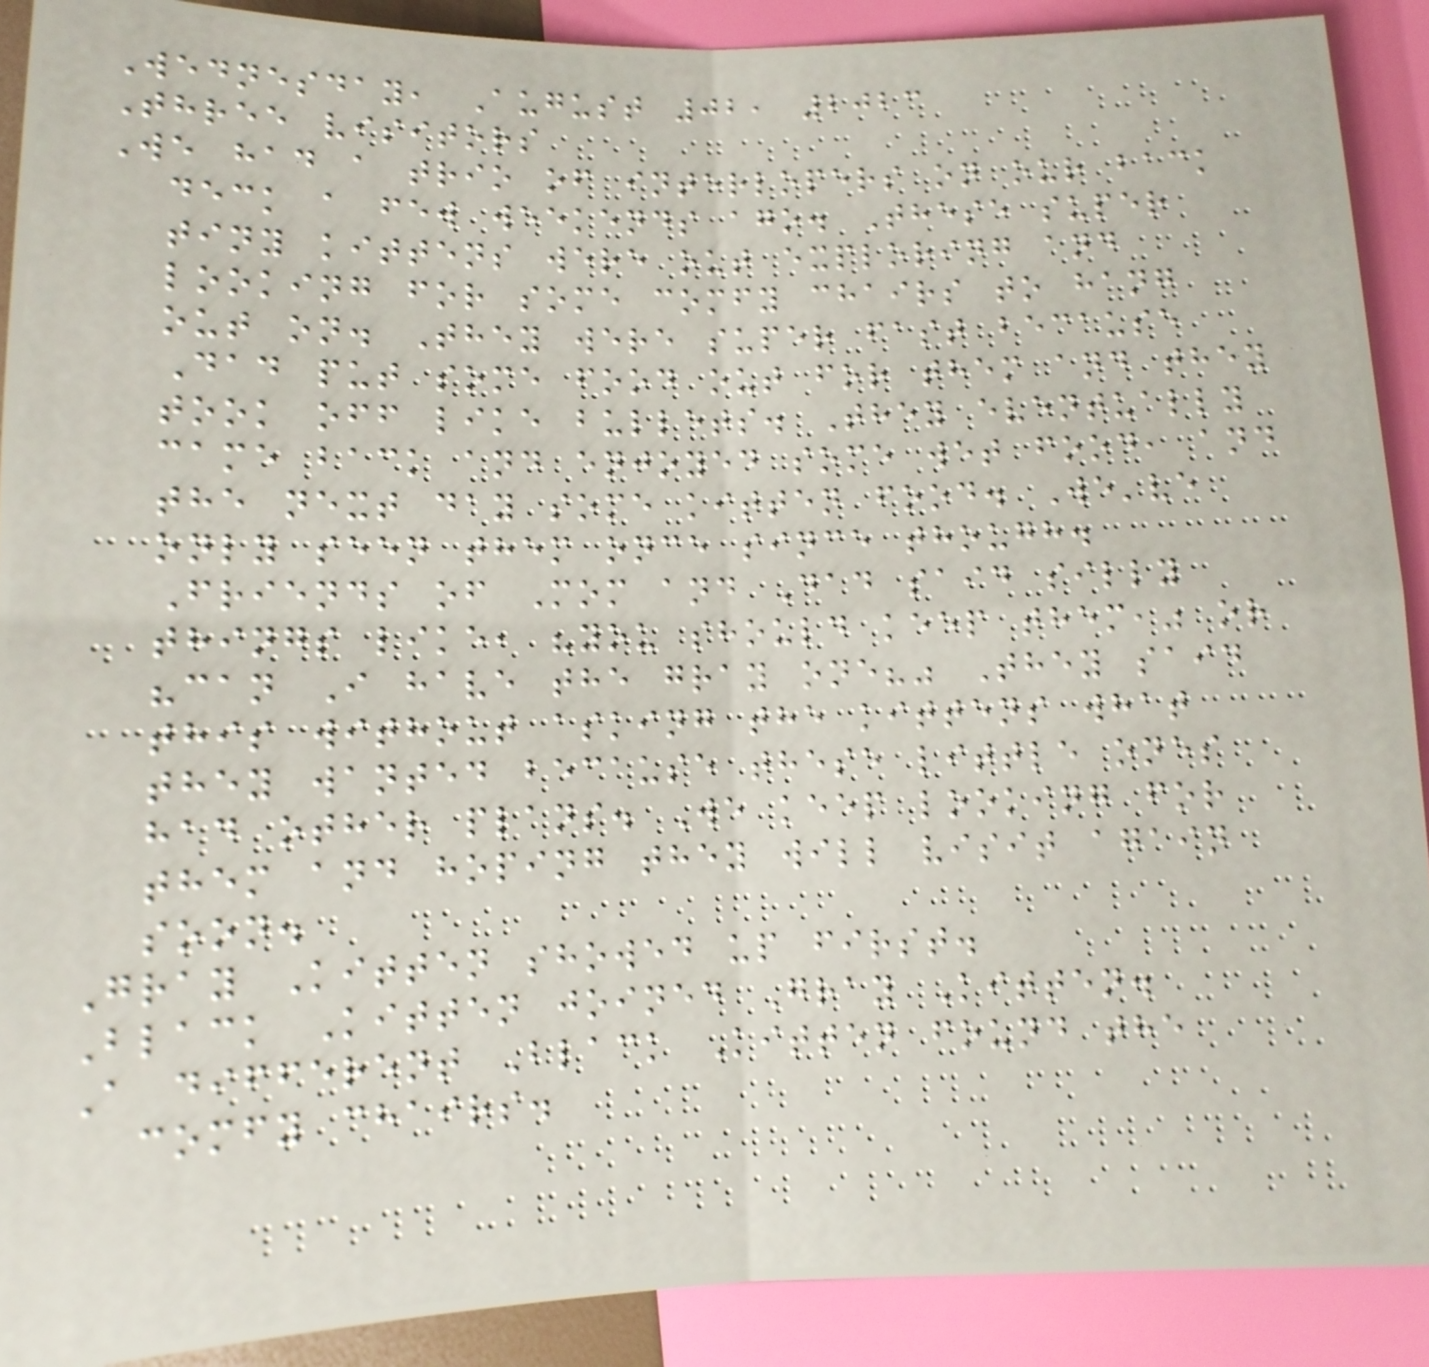Wednesday, August 02, 2023
Three visitors
We had a trio of interlopers on our back
deck a few weekends ago. These super
tiny kittens were out exploring and
looking for some comfy chairs to hang
out on. They were super fast because
Dad put some food out for them and they
took off like bullets. They eventually
came back and enjoyed some wet food, and
the next day some kitten food. We've
only seen them once since though.
Friends of Mom and Dad said silly
things like, "you should keep them," or
"can I have the gray one?" They said
this without asking the kittens what
they wanted because these little ones
had other plans. We keep looking for
them and hoping they will visit again
soon.
Gray Kitten showed up first.
Black Kitten joined Gray Kitten.
A different Black Kitten found the
comfy chairs.
